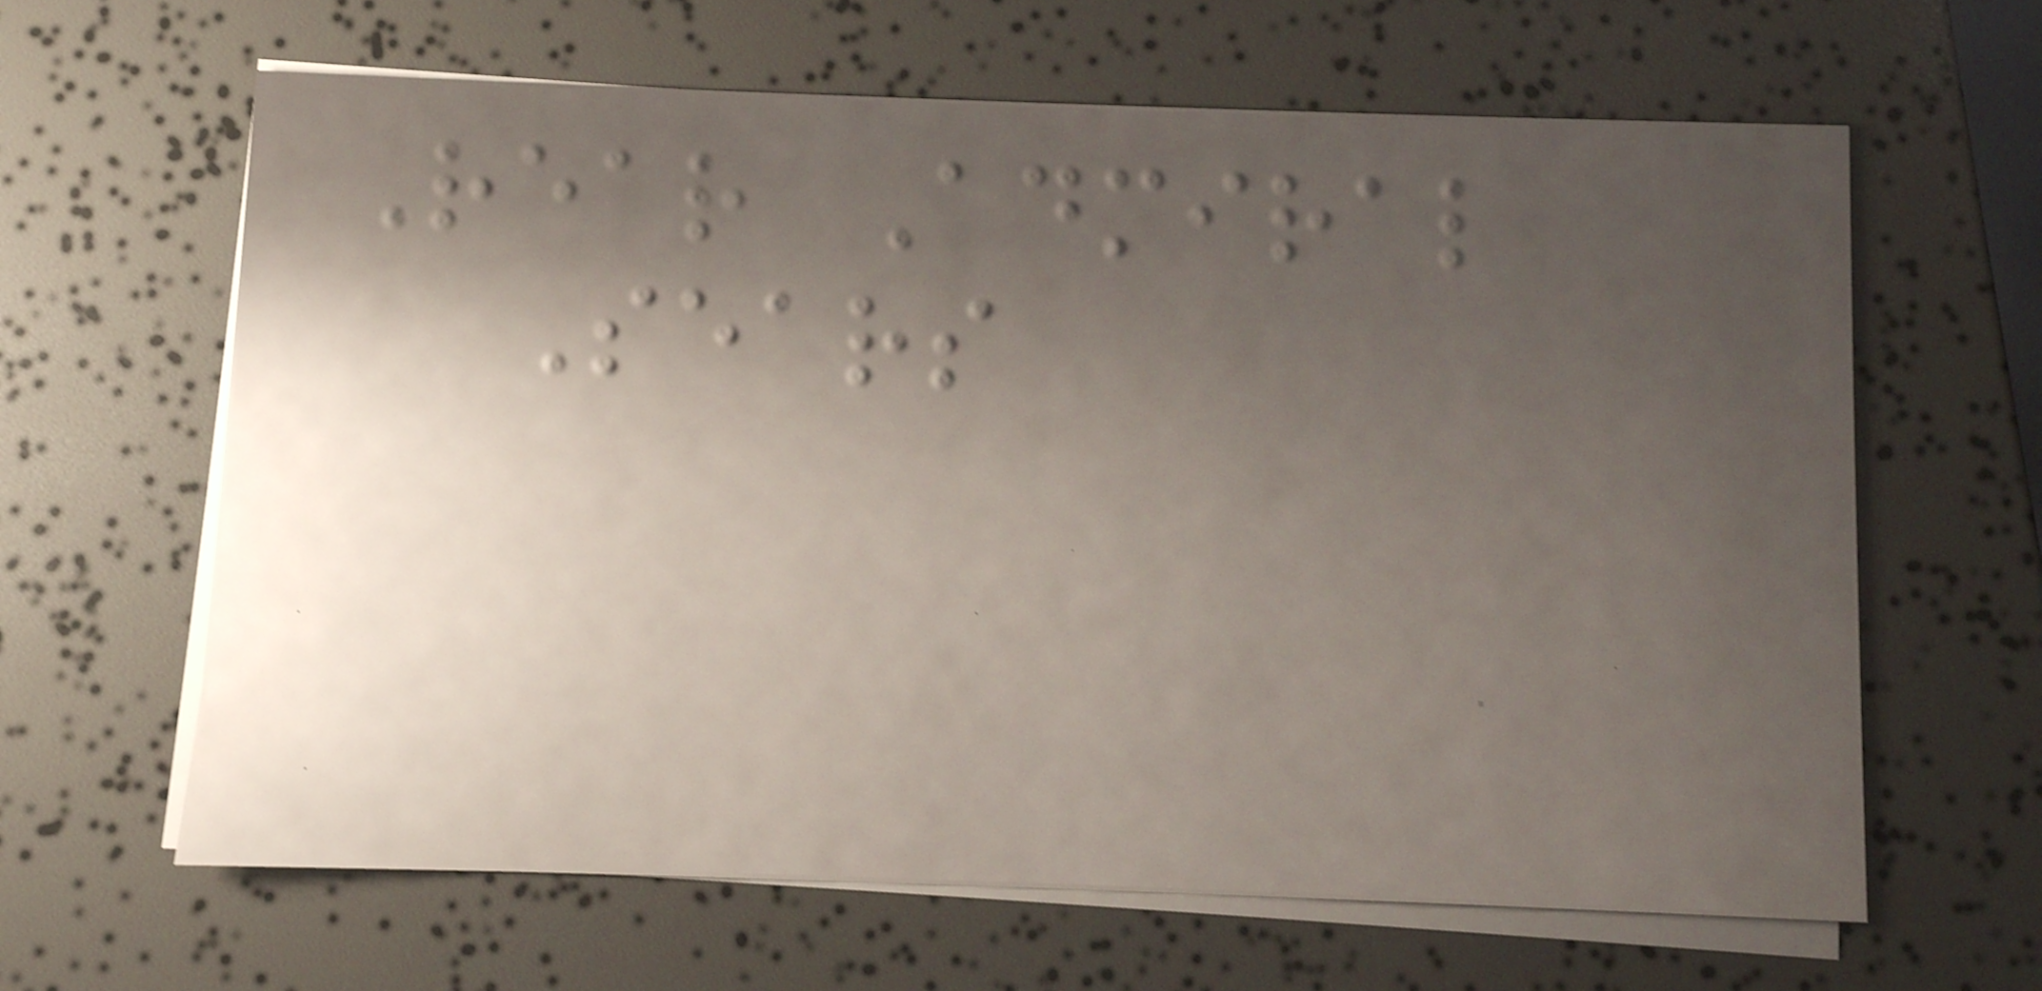Rear Admiral
Sears
